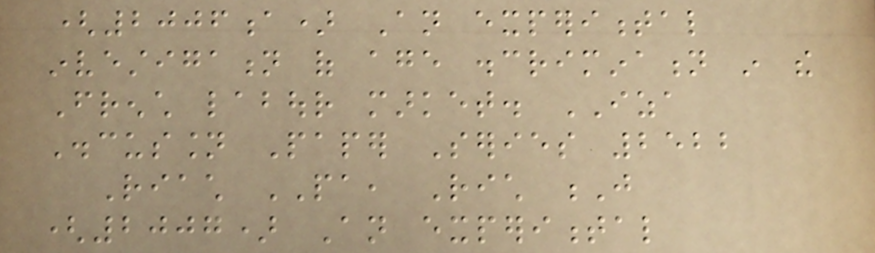(2006a) An experimental
investigation of age discrimination in the
French labour market. IZA
Discussion Paper Series 2522
Riach PA, Rich J
(2007) An experimental
